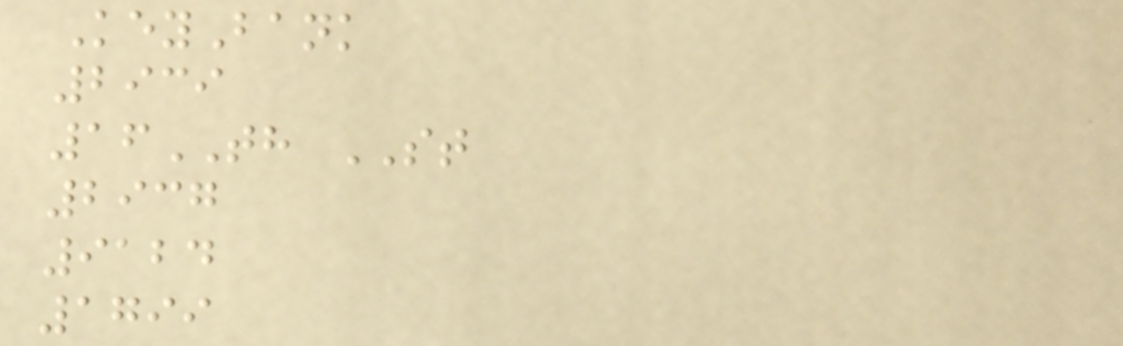KeyBank
2939
16TH ST
2937
9124
1799
